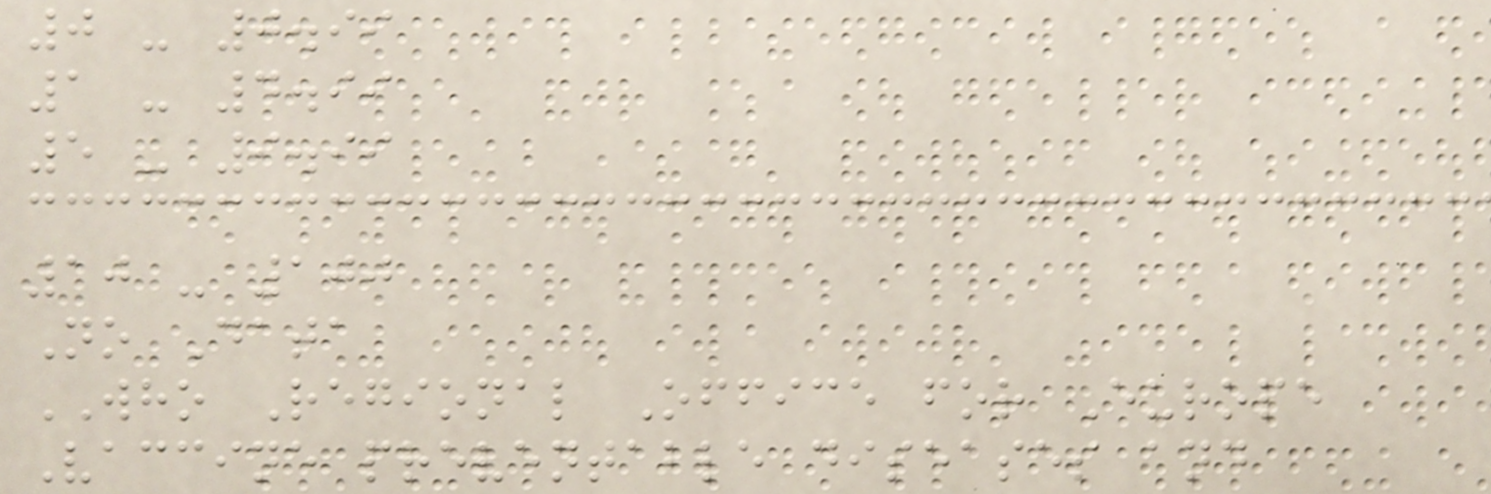0 - 0.99
1 - 4.99
5 - 9.99
10 - 100
No Data
WHO Regional Office for Europe
Vaccine preventable diseases and
